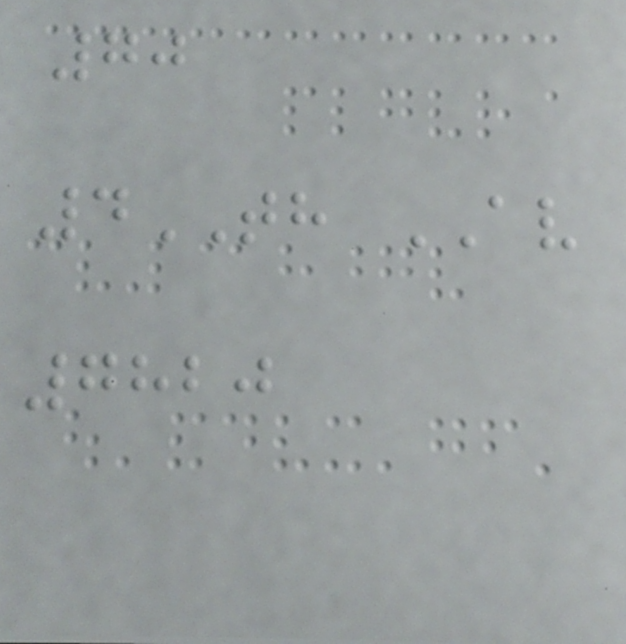70
4TH AV
7820
